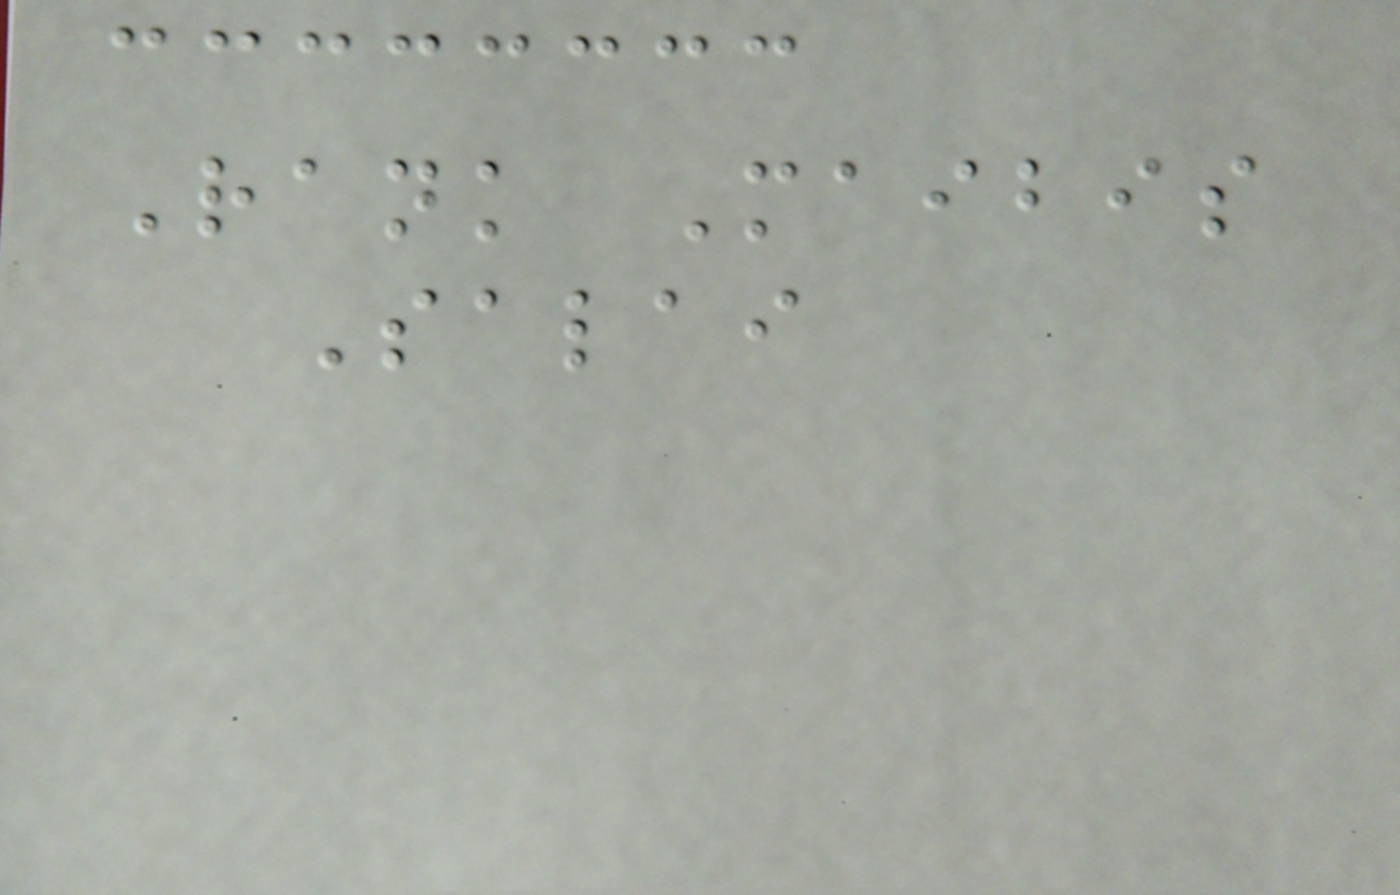Rank Maibis
Salai
